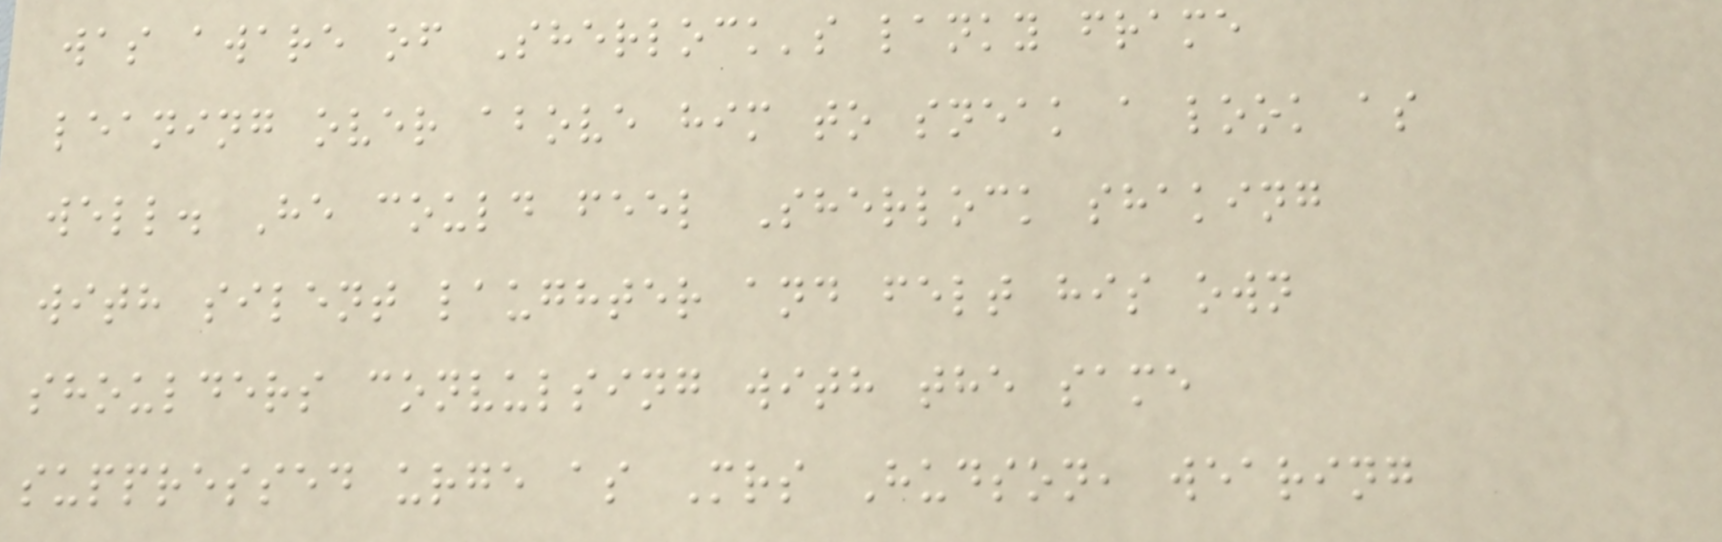was aware of Sherlock's lanky frame
leaning over above him to sneak a look as
well. He could feel Sherlock shaking
with silent laughter and felt his own
shoulders convulsing with the same
suppressed urge as Mrs Hudson, wearing
